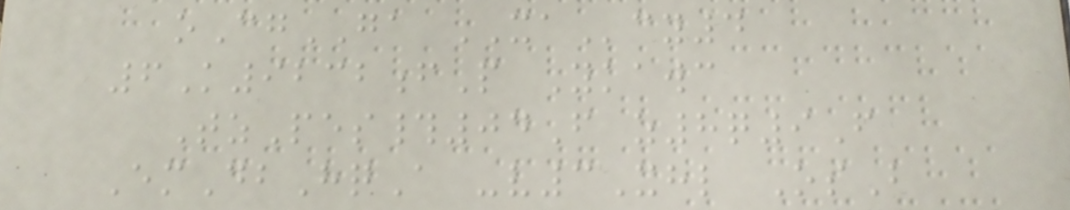oCgGA XAcy4
6K9232fP Ykawc
TzPes#04F z8q9F
EmDbHqA -v3Xhl OsB
